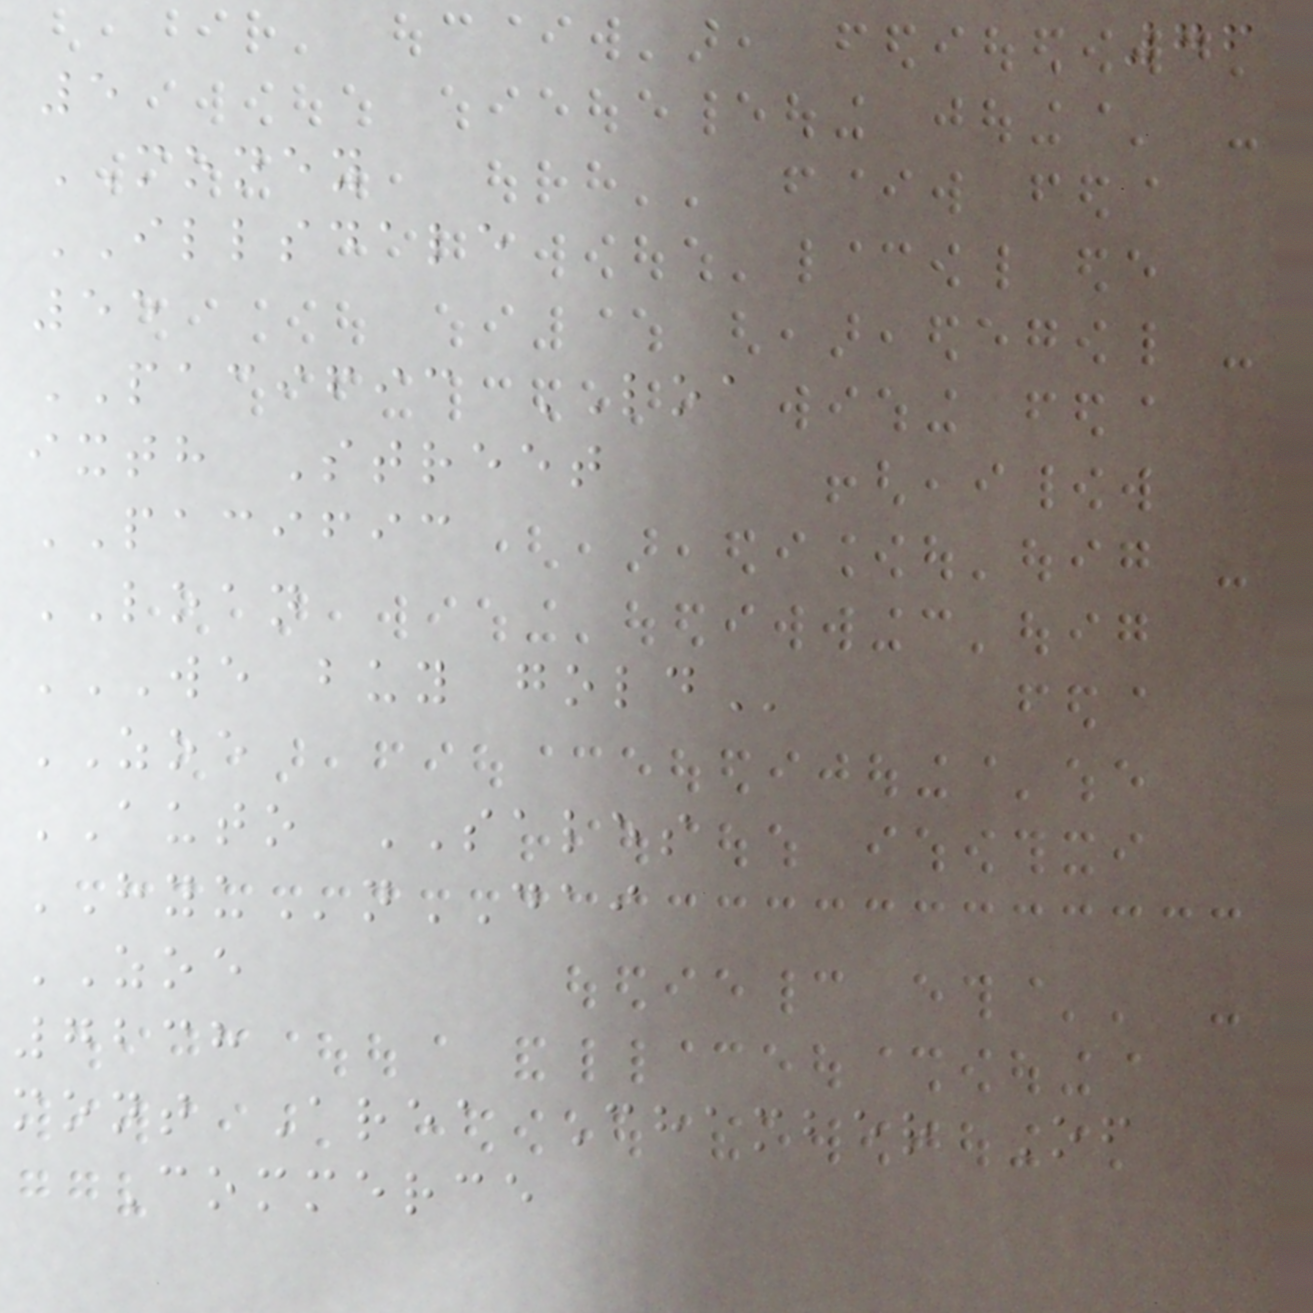76
5
MONEY
ILLSDALE
55
PACIFIC LOA
ixth Street
PACIFIC
LOAN
WE BUY GOLD
ZOE
AUTO SALES
HYUnDAI
ZOE
7238
mont Area Chamber Of
Commerce
